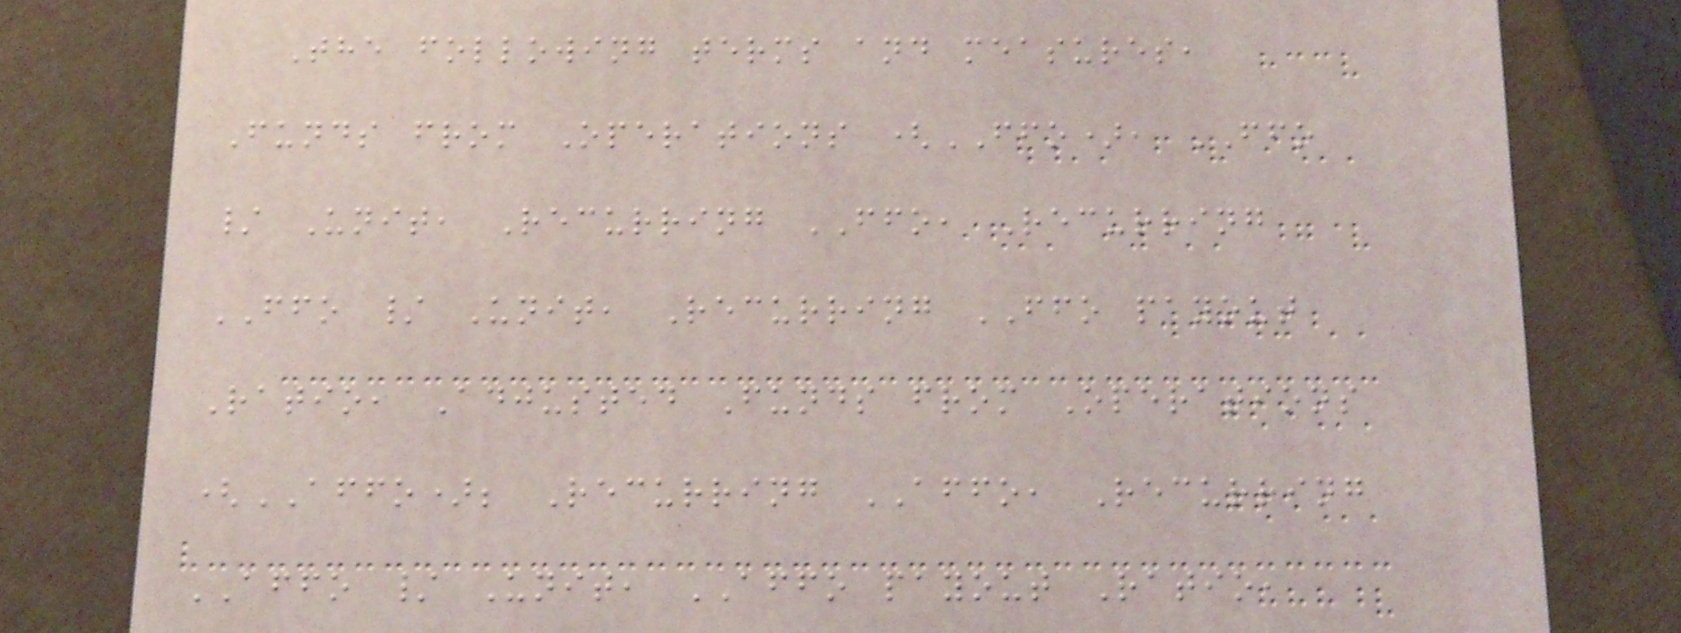The following terms and measures,
Funds from Operations (FFO), FFO
/ Unit, Recurring FFO, Recurring
FFO / Unit, Recurring FFO payout
Ratio, Adjusted Funds from Operations
(AFFO); Recurring AFFO, Recurring
AFFO / Unit, AFFO payout Ratio,
